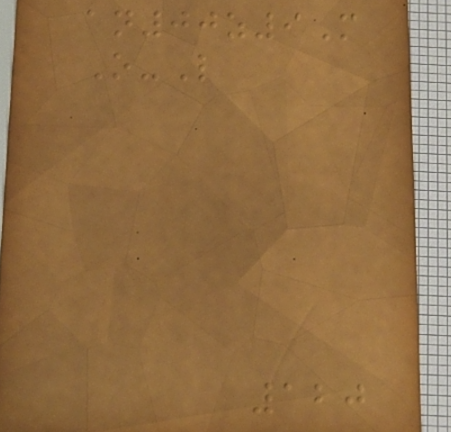an00z9M
O-L
120
